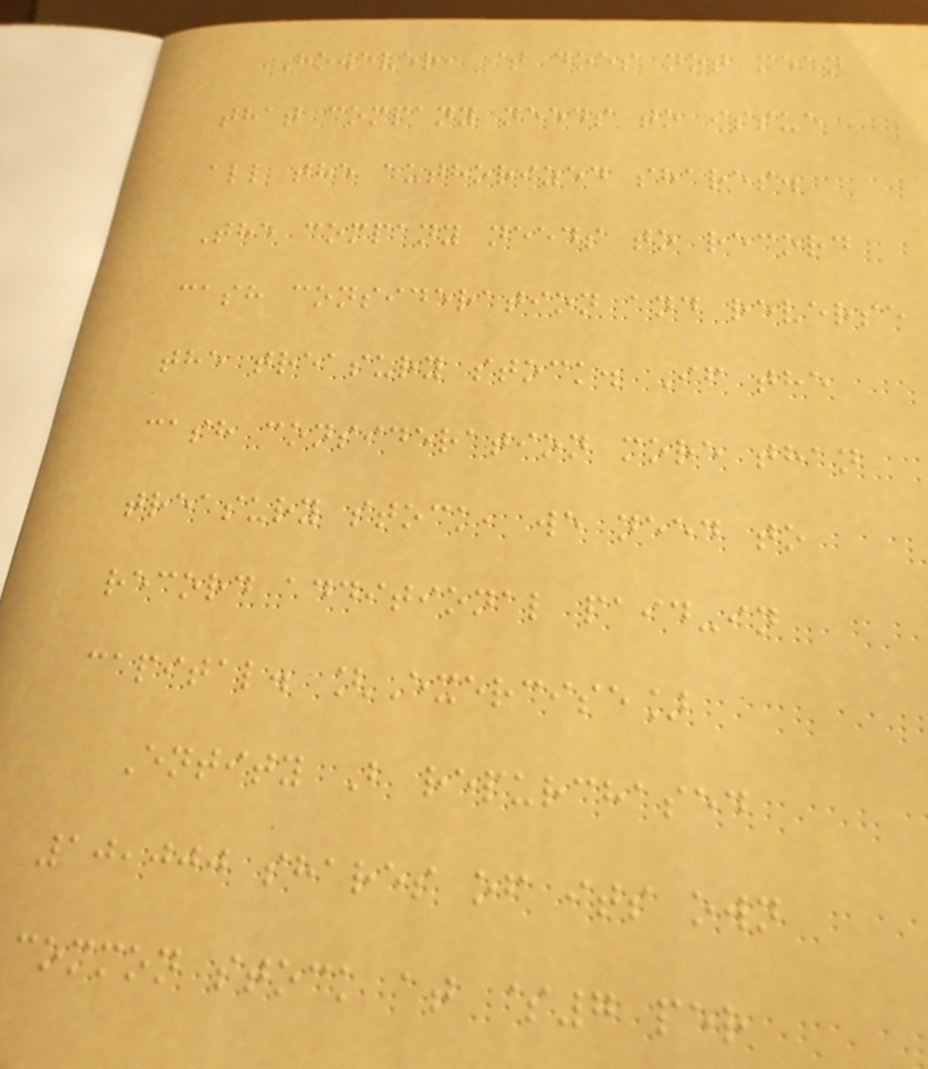However, it does not mean
that company needs to issue
all the authorized shares.
The company needs to record
cash consideration and reverse
the treasury stock. If the
cash consideration more than
treasury stock, we need to
record additional paid-in
capital. [Exercise]
Entity B repurchased
10,000 shares of its own
common stock at $7 per
